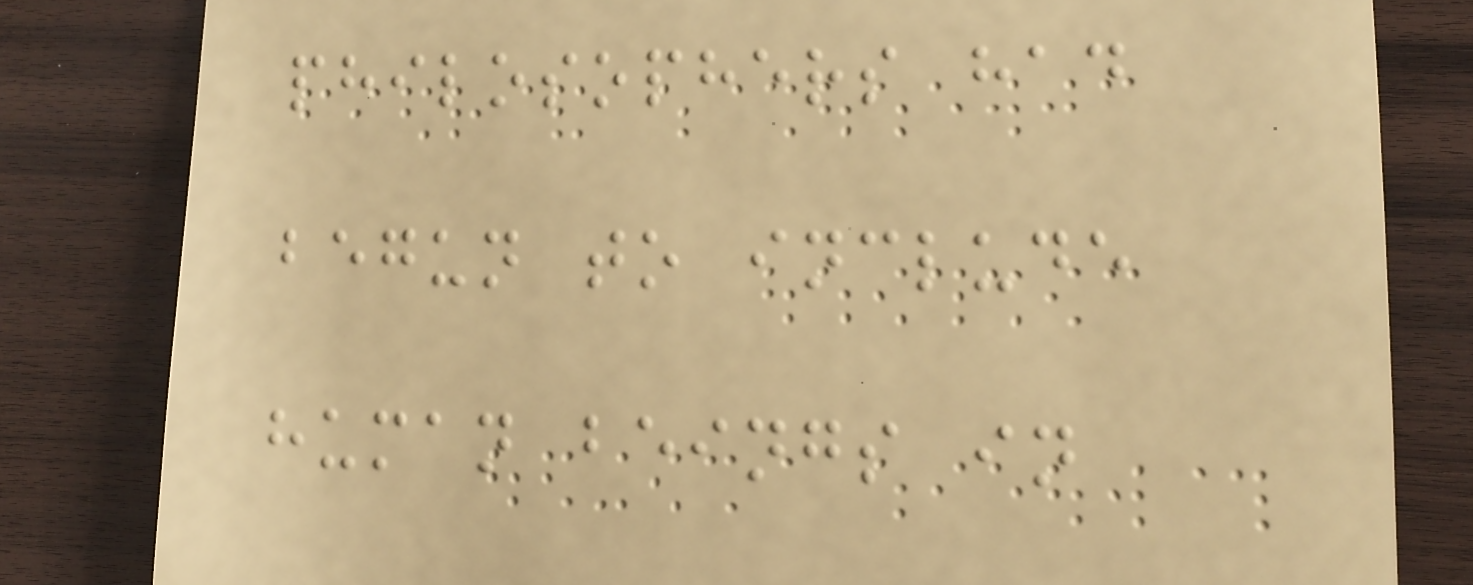philosophers had
begun to include
human beings in
